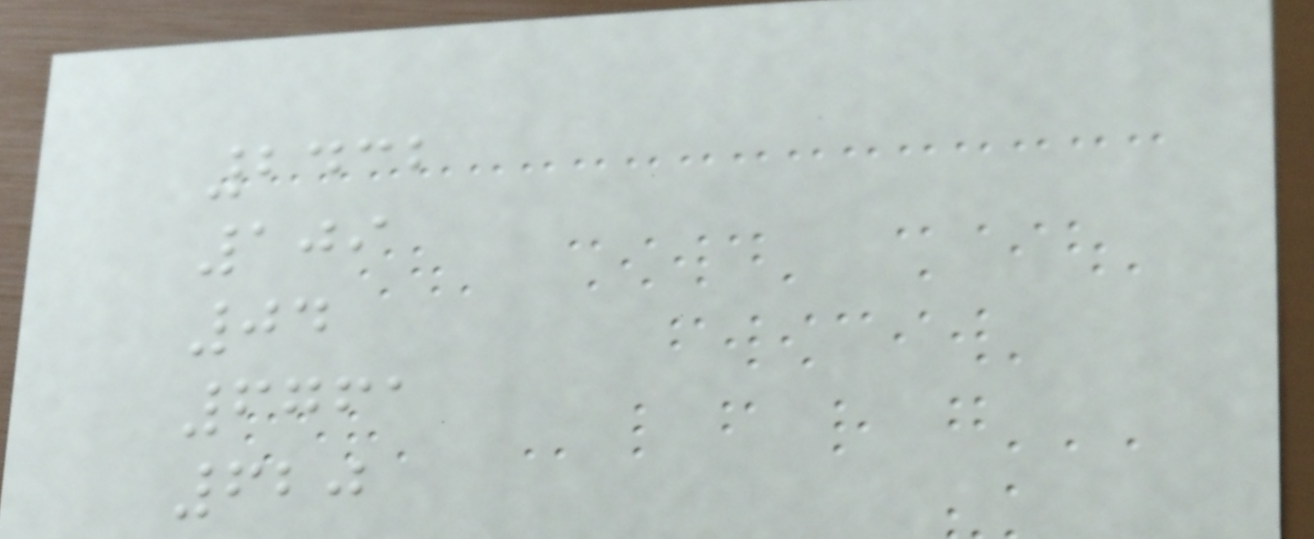2432
109
04
6761
620
